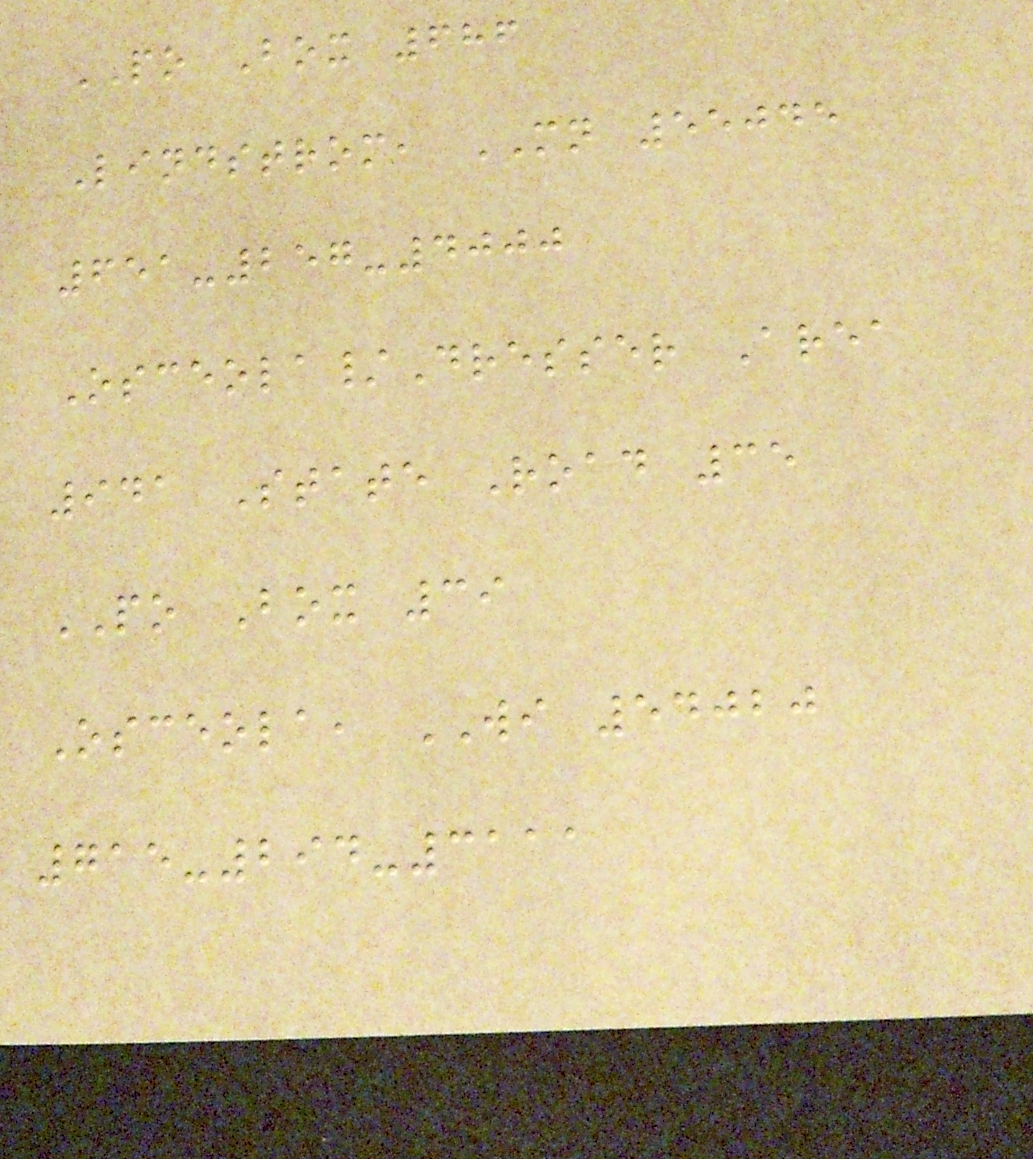PO Box 686
Lindstrom, MN 55045
651-257-4000
Osceola/Dresser Area
941 State Road 35
PO Box 39
Osceola, WI 54020
715-294-3111
